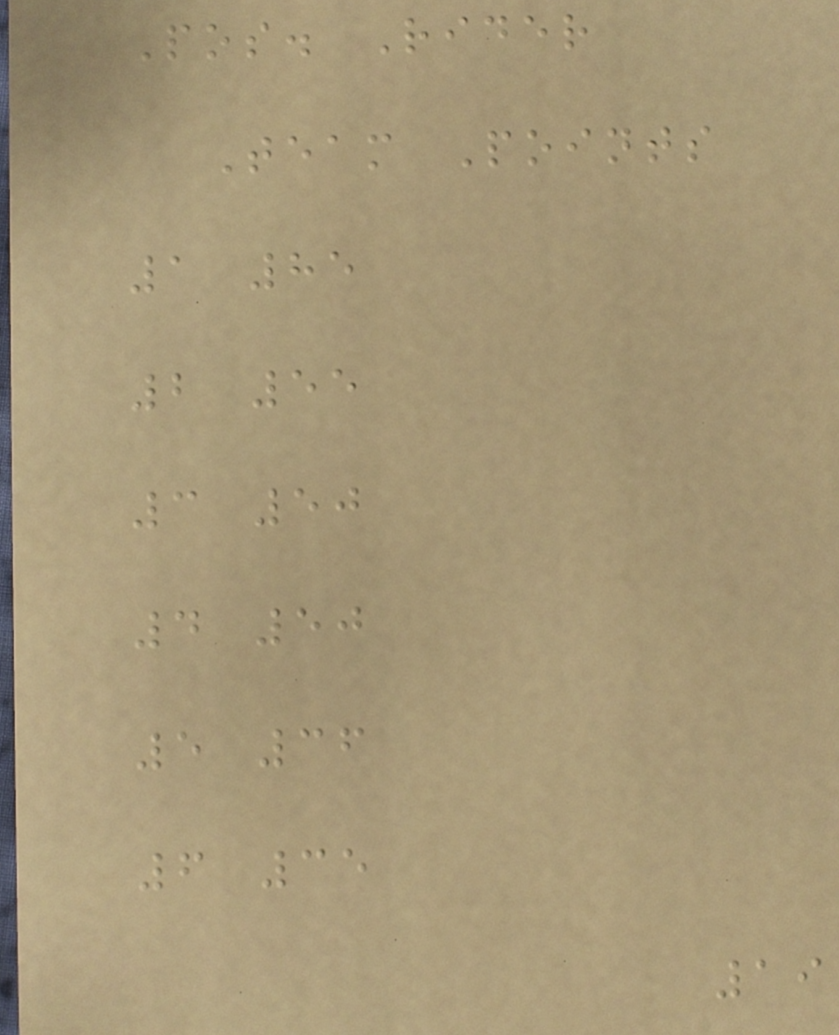Pos. Rider
Team Points
1 85
2 55
3 50
4 50
5 36
6 35
19
